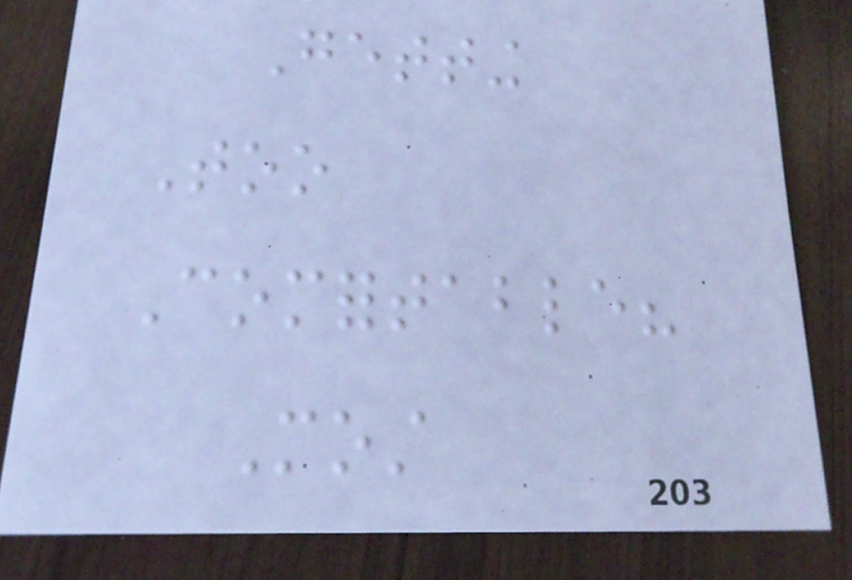Getting
Too
Comfortable?
Most
